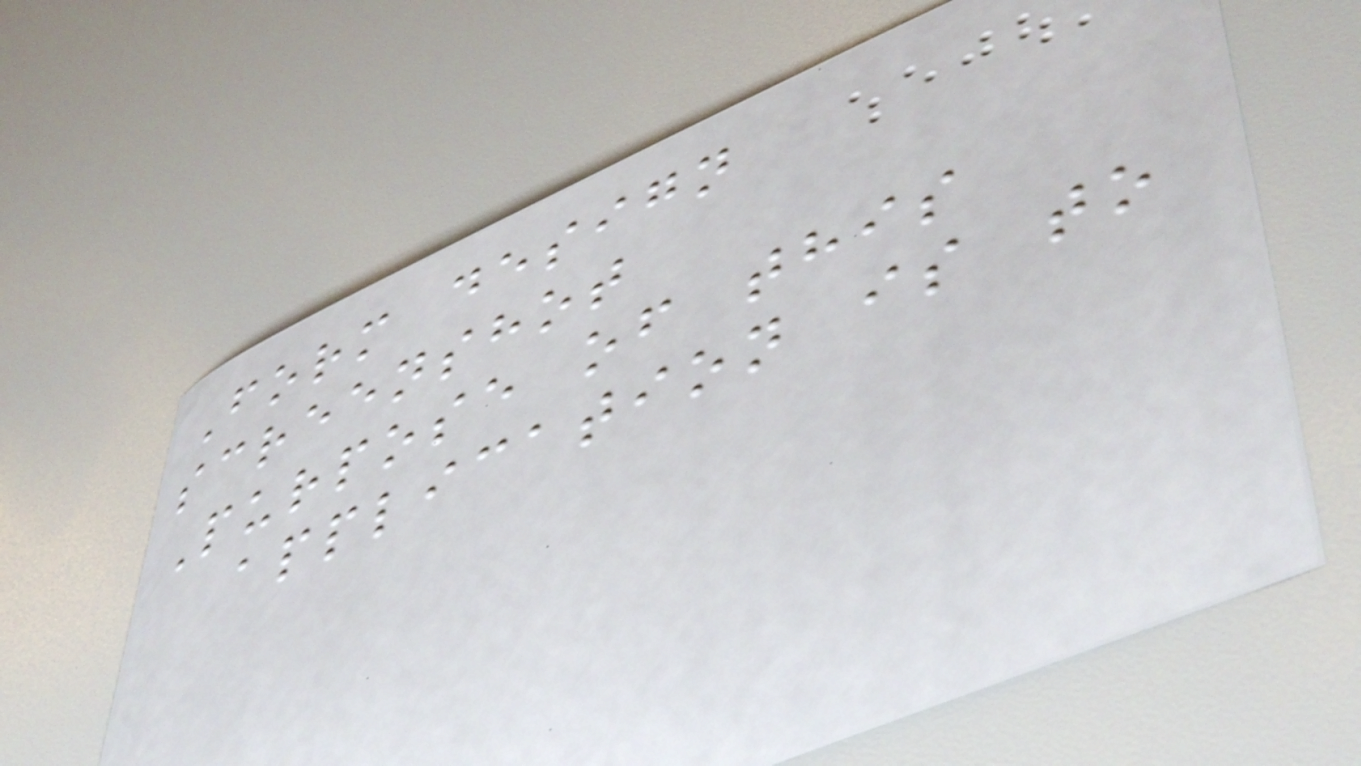Form design
screenshot
Purpose of this
application is to
